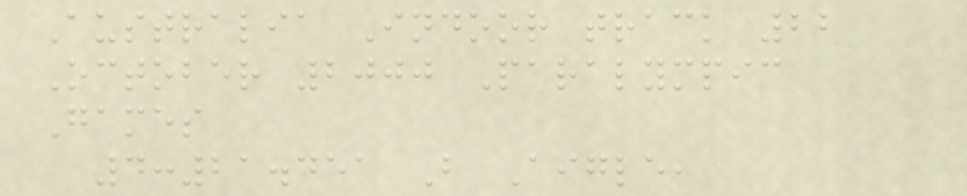Australia Indoor track 22
October 2000 Paralympic
Games
4:21.451 B Aigle,
